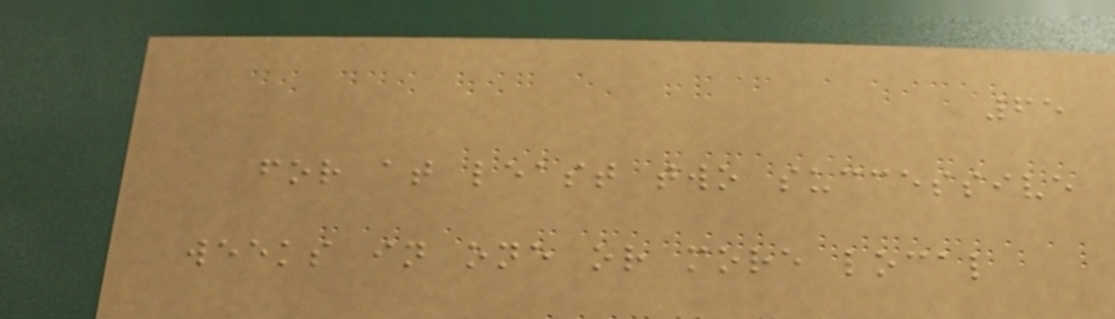65
for at least two successive
weeks in one or more local
